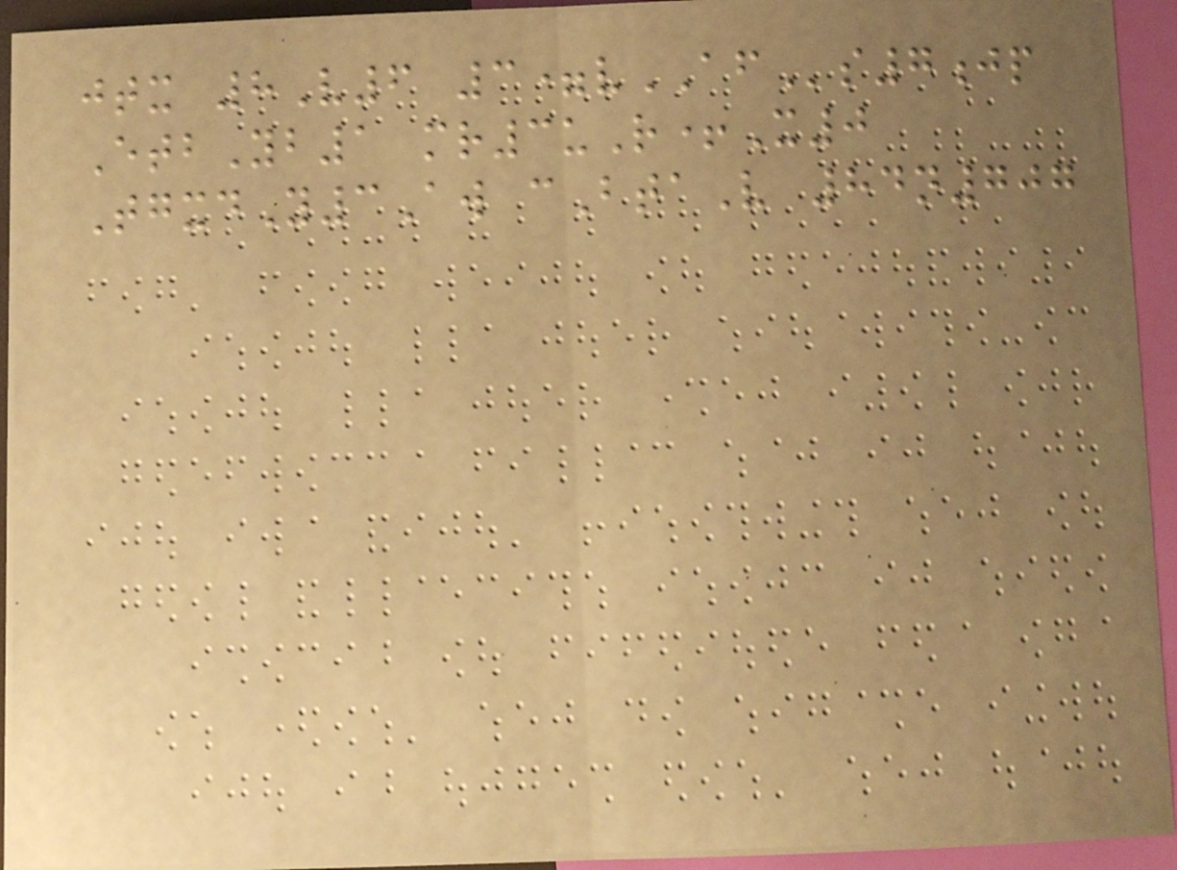jtx 8V6 3=vAFs7jp
EtbYb1 mr3uR+X0
TgxdY3Aw cBtaV 84n707
